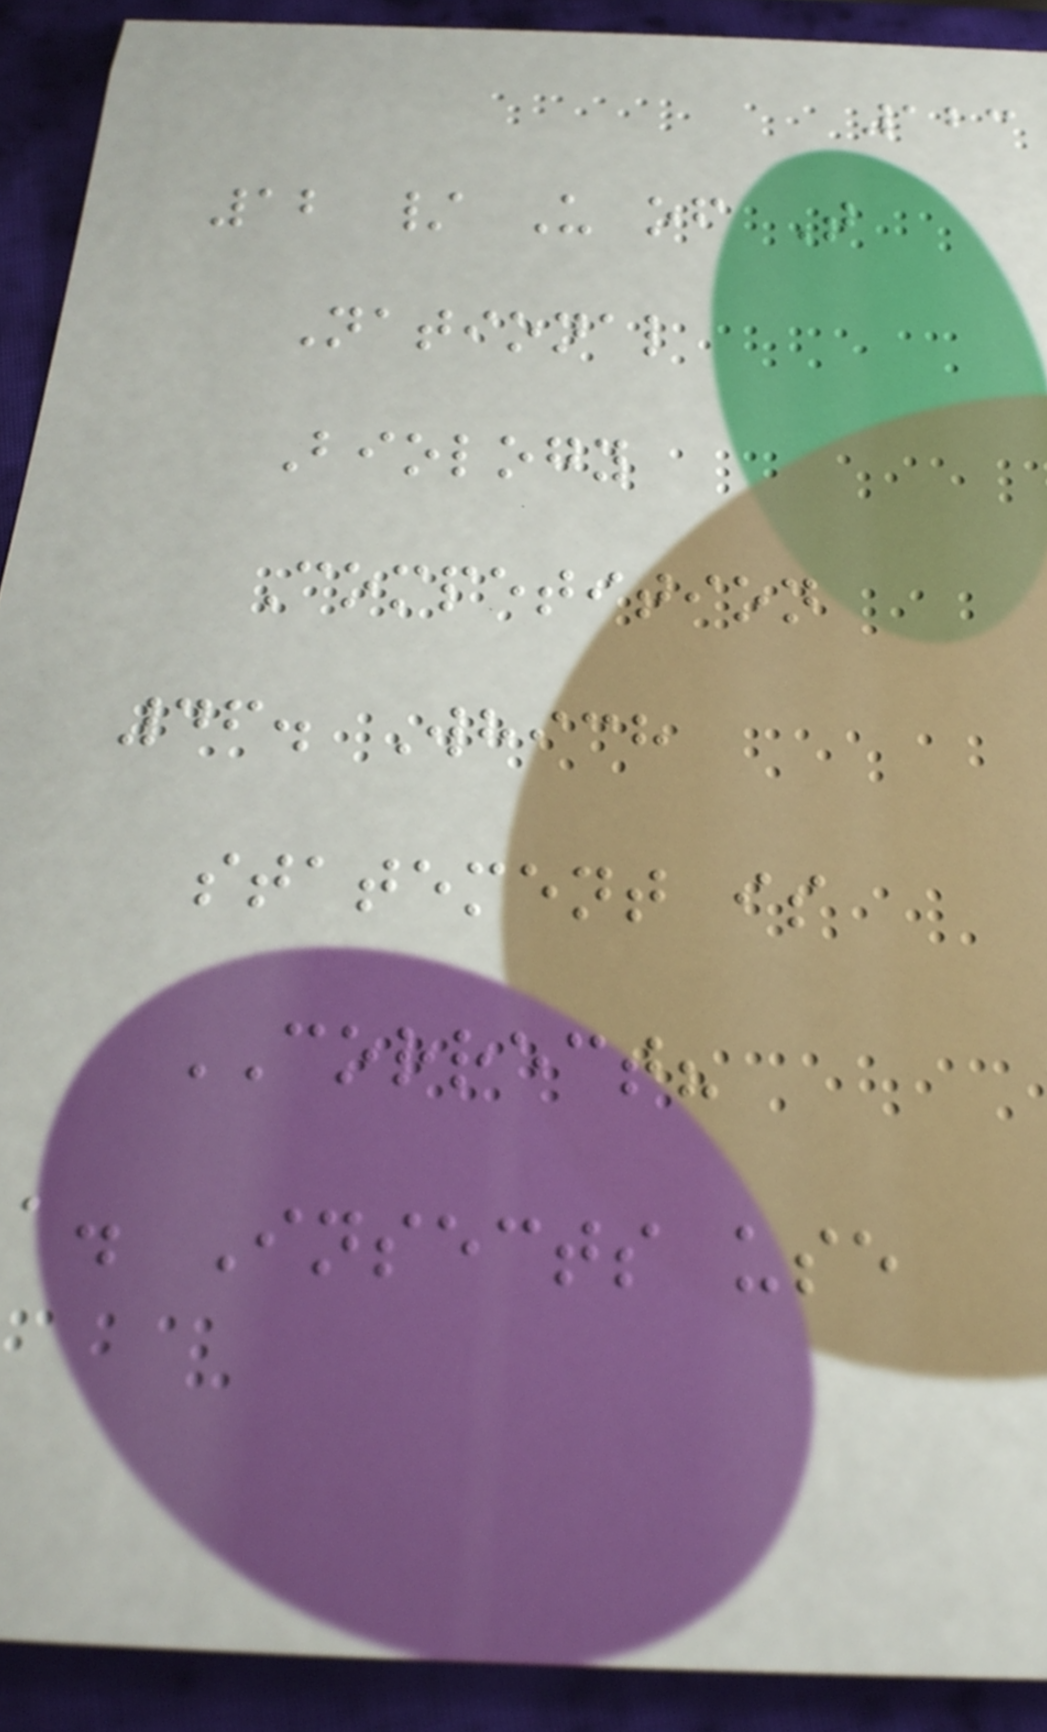123
12 / U of T
National
Biology
Competition
46. Which
statement is
CORRECT?
a. Insects use
